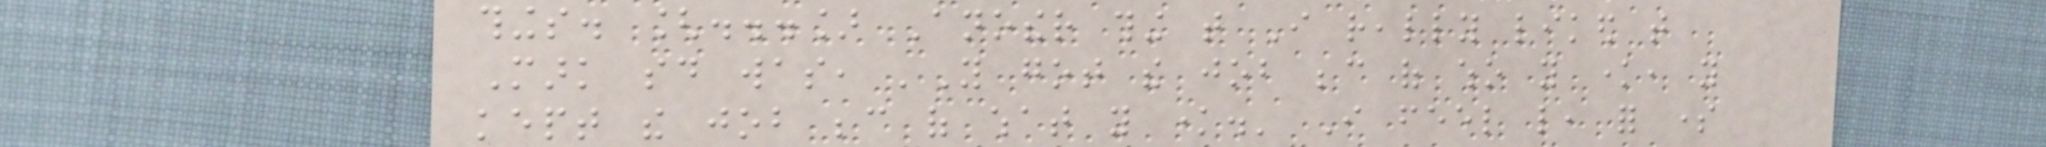things. [...] Another thing that I really liked that
Mark said was, 'You got the job because of who you know, you
kept the job because of what you know.' I feel like, for some
